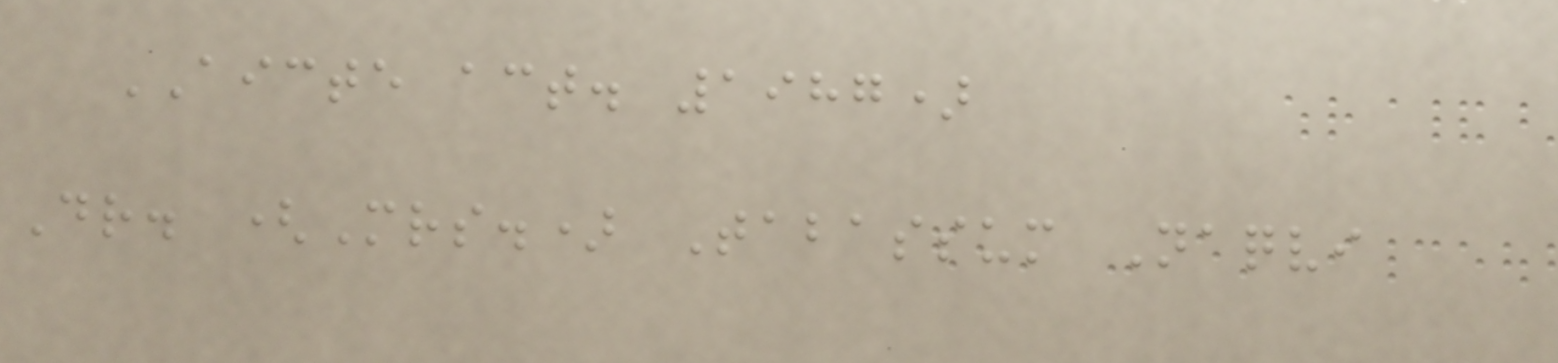AICTE act. 1987)
Dr. (Mrs.) Tabassum Naqvi
